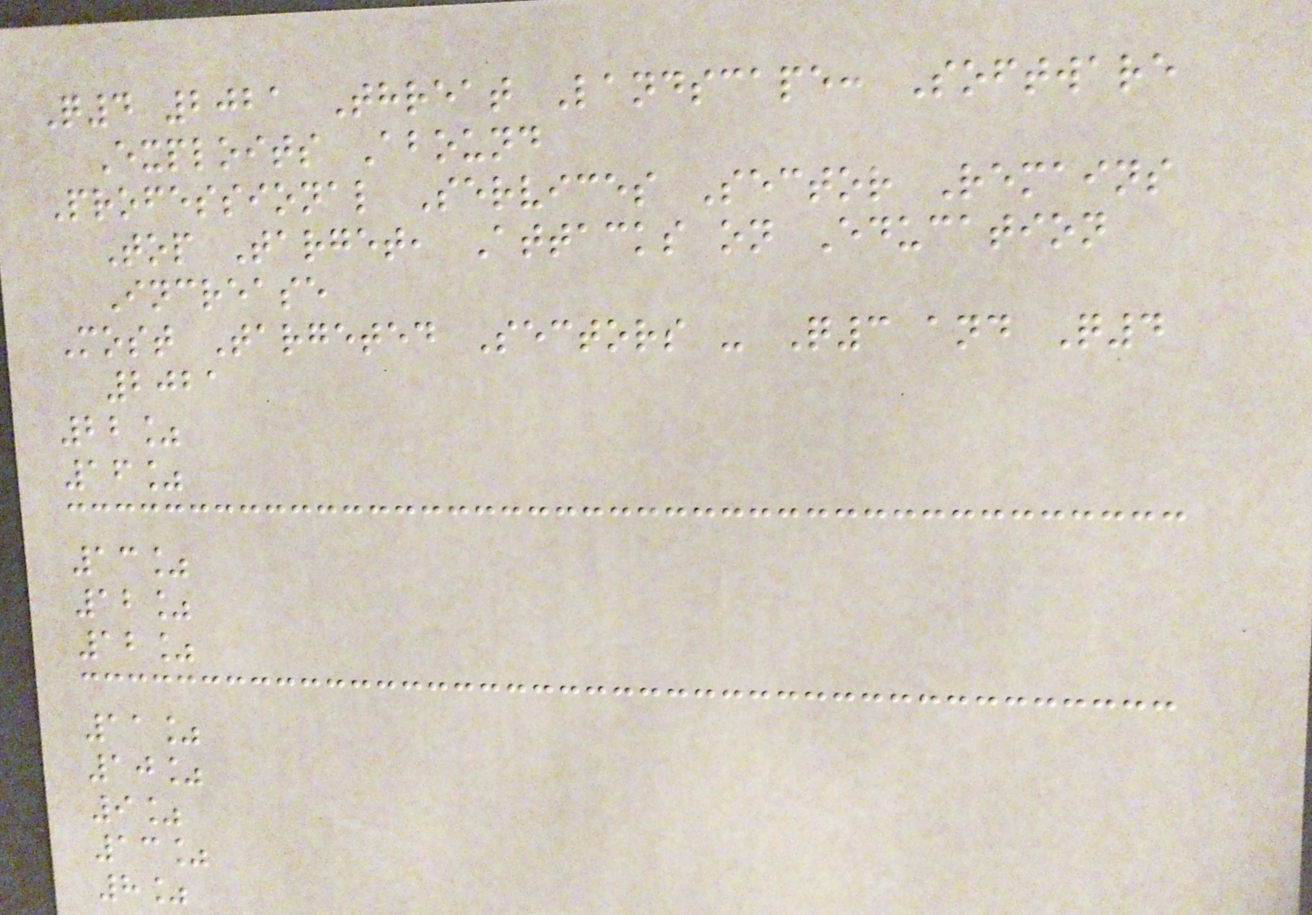Q4 2021 Threat Landscape: Software
Exploits Abound
Professional Services Sector Remains
Top Target, Attacks on Education
Increase
Most Targeted Sectors - Q3 and Q4
2021
22%
16%
13%
12%
12%
11%
10%
9%
13%
8%
